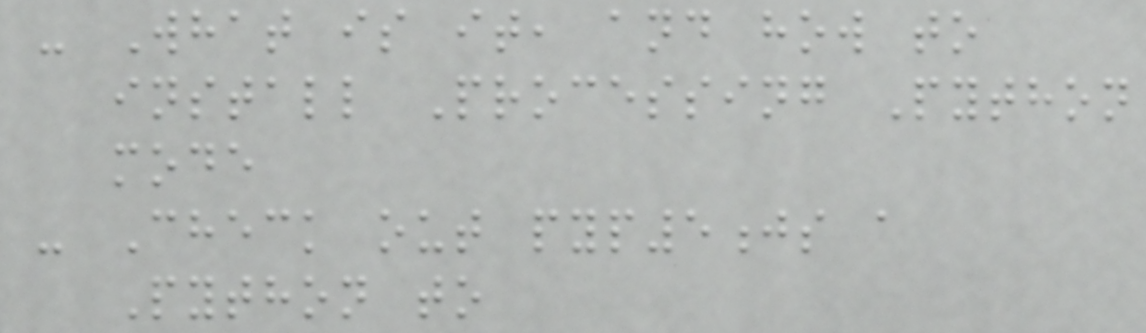- What is it, and how to
install Processing Python
mode
- Check out pyp5js a
Python to
